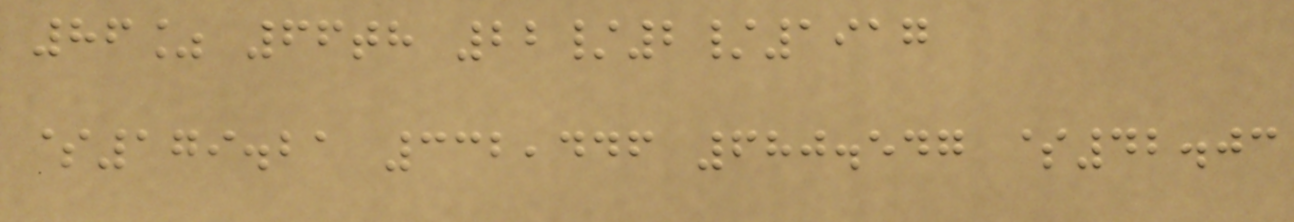86% 66th 22/2/1917
$179.21 332,446 680.547 $42.03
